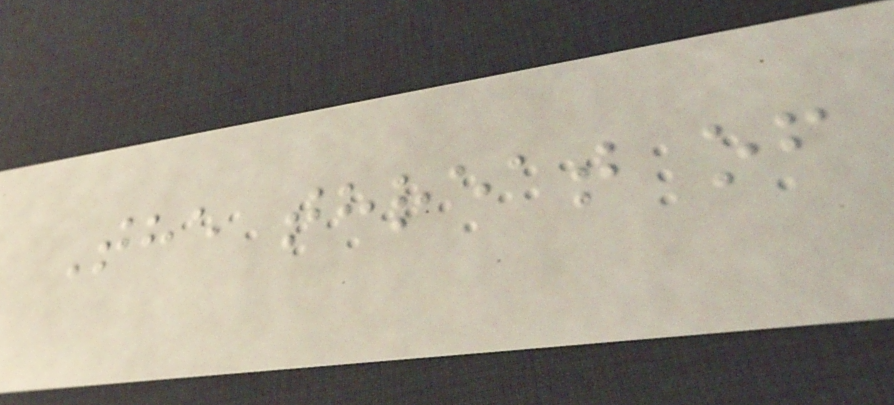The threat of
